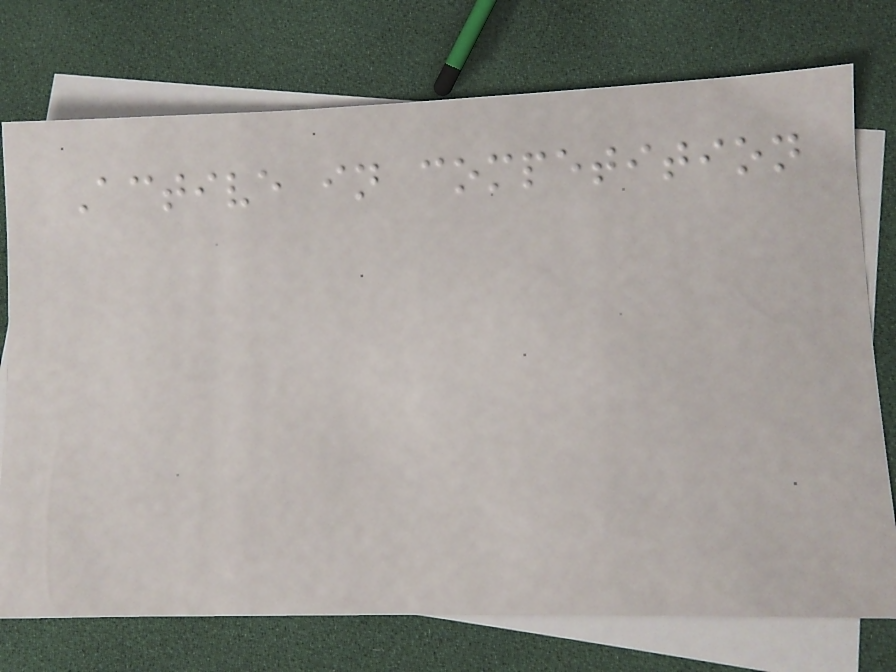Active in competition
